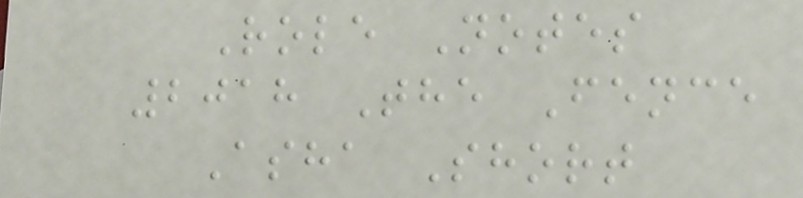Role Notes
2018 The Fence
Asha Short
